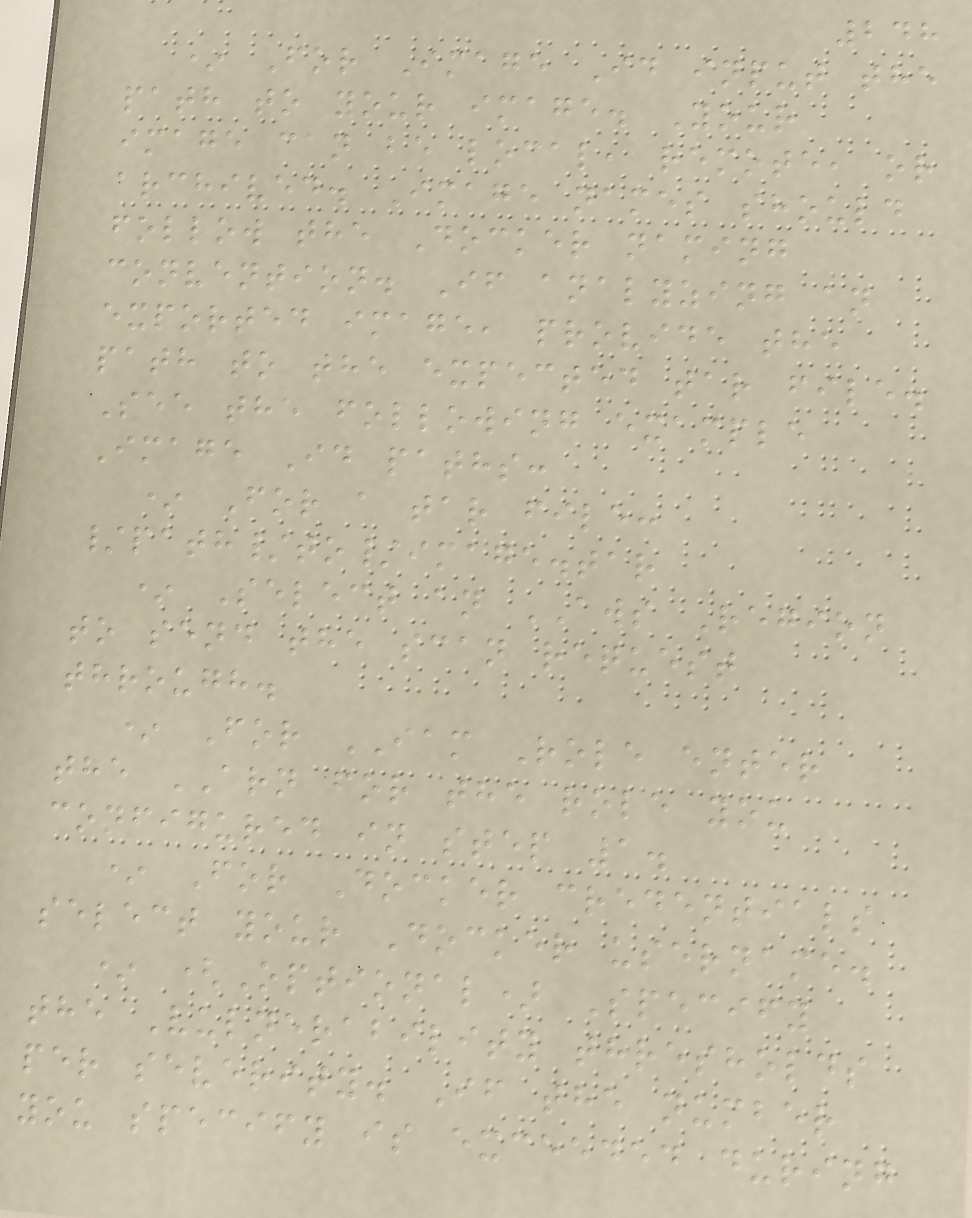248
* For Image Id input the
path to your image. Your
image can be local, remote, or
archived. Image names should
follow the Docker naming
convention. If analyzing an
exported image, provide the
path to the expected tar file.
See the following example
Image Id paths:
* For a tar file:
/path/to/image.tar
* Select an AWS Region
to send the scan request
through.
* For IAM Role enter
the ARN for the role you
configured in step 1.
* For Docker credentials
select your Docker username.
* (Optional) Specify
the Vulnerability thresholds
per severity. If the number
you specify is exceeded during
